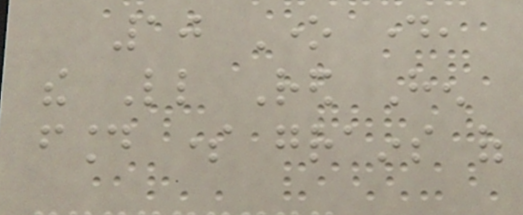10 One day,
the Little Red Hen
found some grains of
